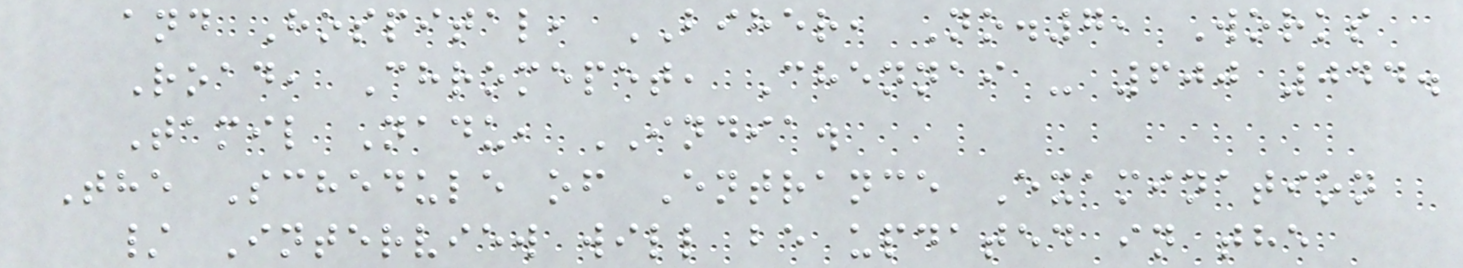and Hospital, BIHER, No.7, Works
Road, Chromepet, Chennai - 600 044.
Tamil Nadu, INDIA.
The Schedule of Entrance Examination
/ Interview will be updated in the
